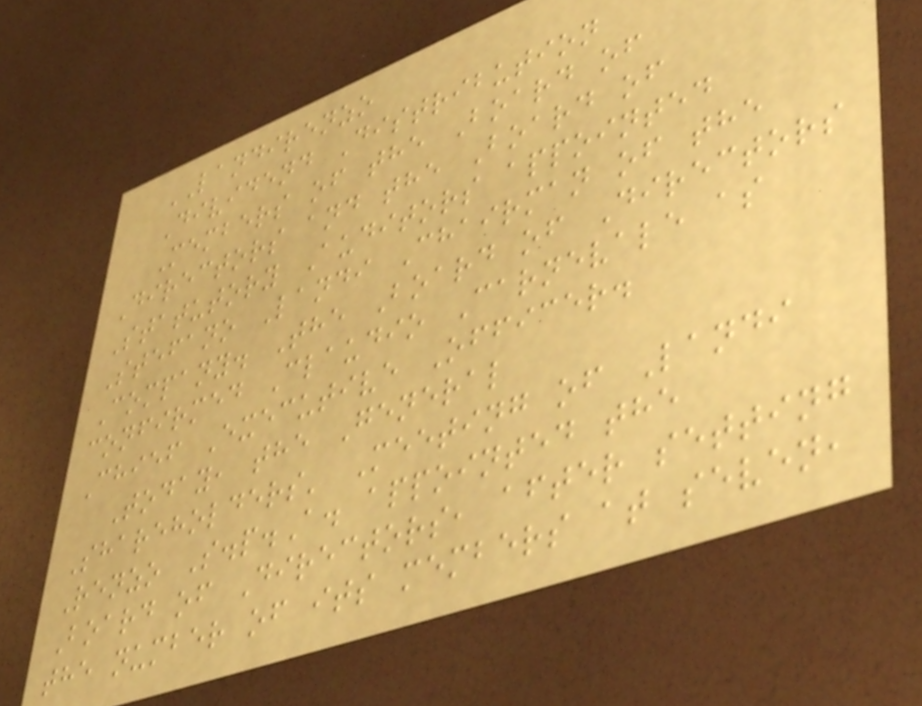LANDIRENZO
Dividend Distribution
Members of the Board of
Directors and the Board of
Statutory Auditors appointed
Stefano Landi Chairman of the
Company. The Board of Directors
confirmed Claudio Carnevale as
Chief Executive Officer.
Today, the General
Shareholders' Meeting of Landi
Renzo S.p.A. appointed the
Board of Directors, after setting
the number of its members at seven,
